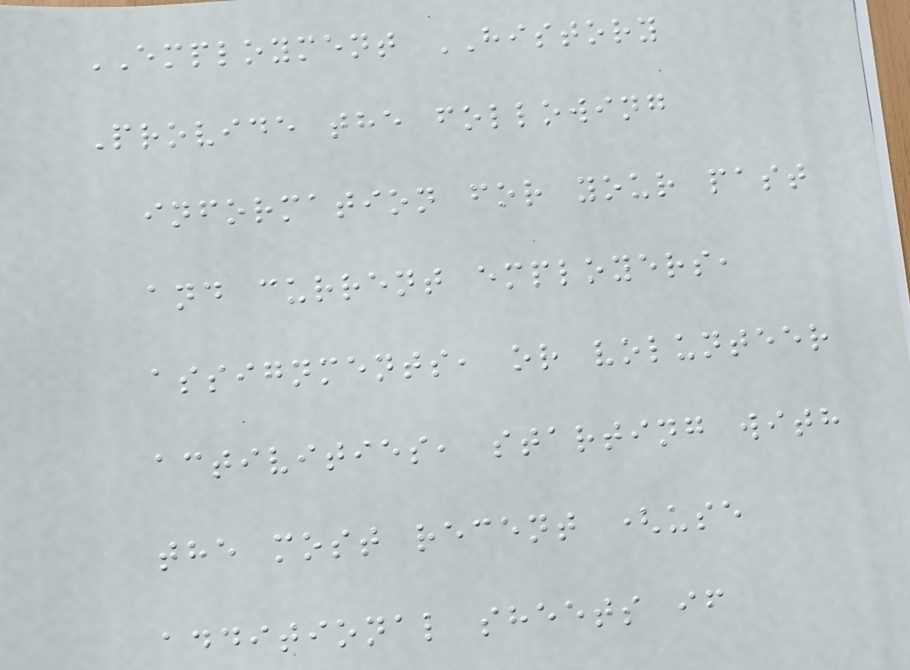EMPLOYMENT HISTORY
Provide the following
information for your past
and current employers,
assignments, or volunteer
activities, starting with
the most recent (use
additional sheets if
